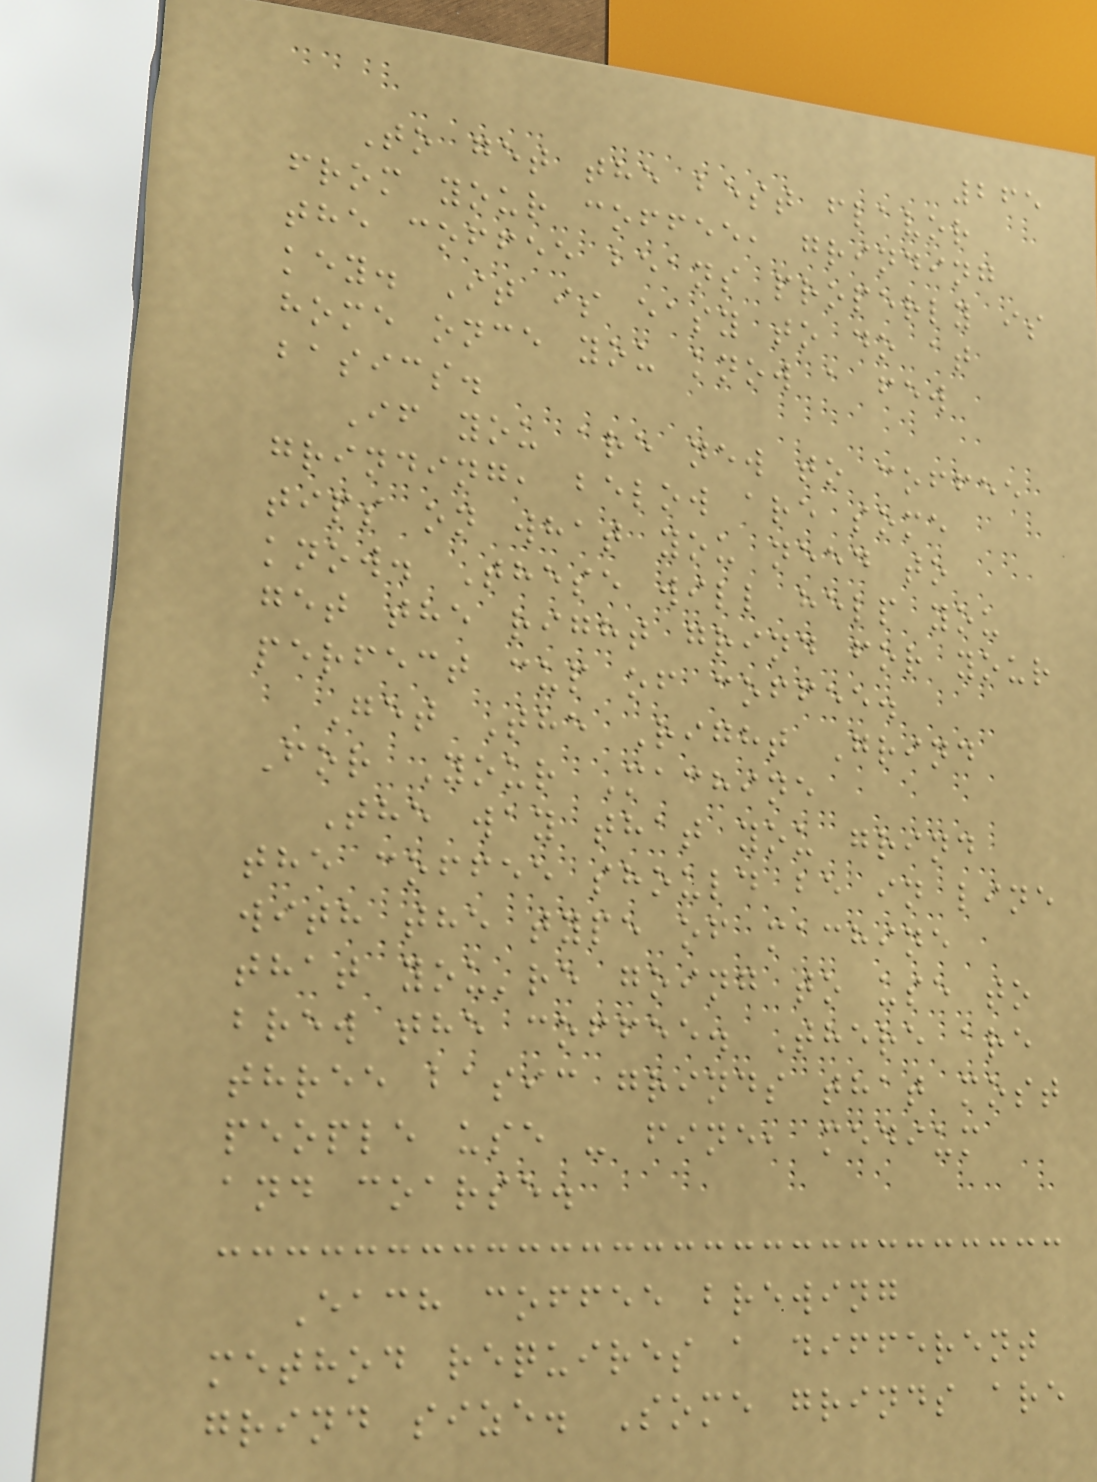265
To get the best flavor
from your coffee, grinding
the coffee beans properly is
key. It is easy to do at
home once you know a few
basics.
If you are new to coffee
grinding, below are some
tips on what you need to
know. These will help you
get the right grind for your
perfect cup of coffee.
Get The Right Grind
For Your Machine
The way that you grind
the coffee should be in line
with the type of machine
that you're going to use to
brew the coffee. There are
three basic grinds that most
people use - fine, medium
and coarse.
Each coffee brewing
method requires a different
grind size. Some grinds are
